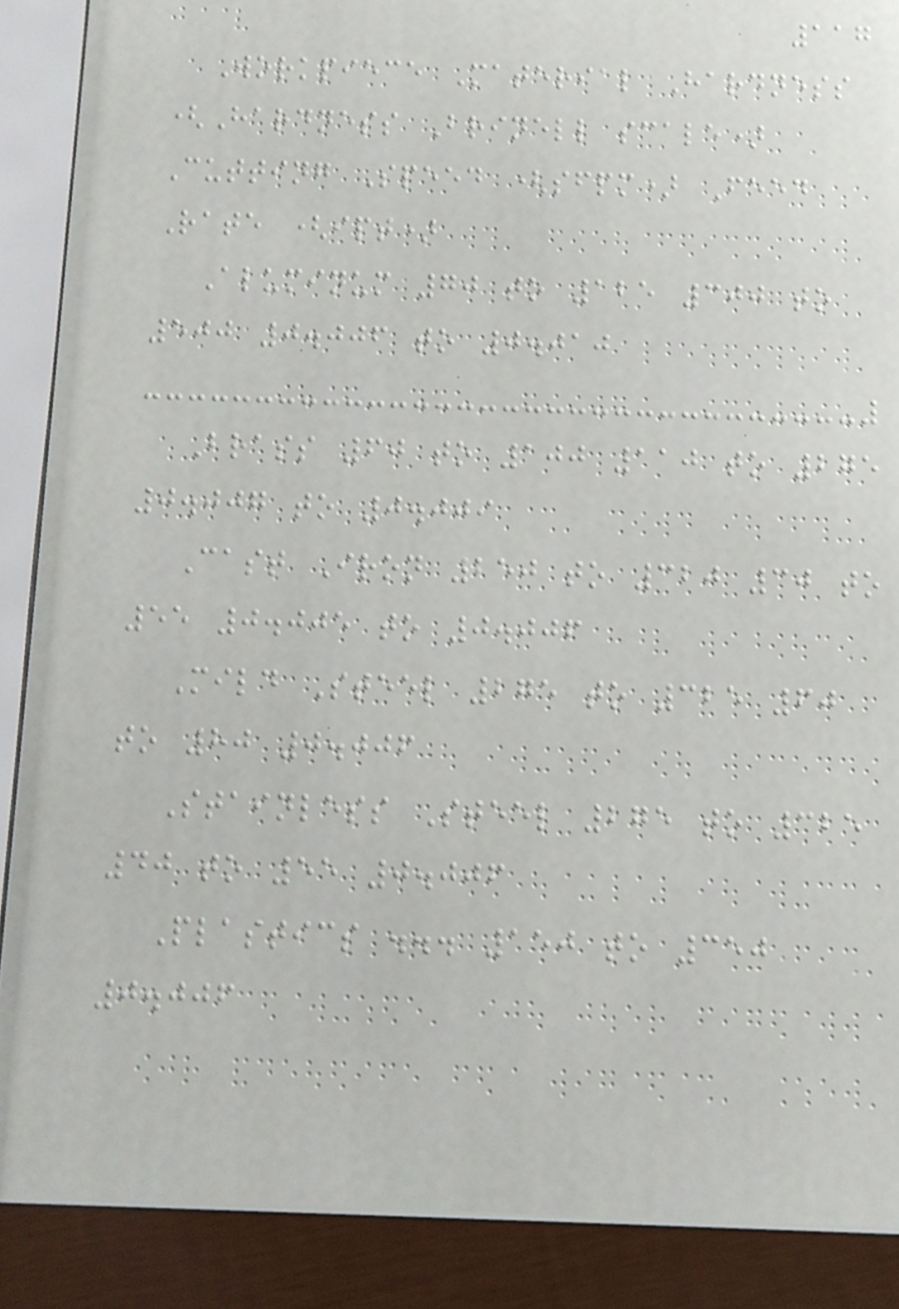117
Workpiece Material Hardness
(Hardness Brinell scale)
Cutting Speed (sfpm) Feed
Rate (ipt)
Aluminum 70 to 125 300 to
500 0.006 to 0.010
Brass 60 to 100 110 to 275
0.007 to 0.009
Cast Iron 250 to 320 30 to
55 0.005 to 0.006
Mild Steel 275 to 325 60
to 80 0.006
Stainless Steel 275 to 325
40 to 55 0.006
Plastics ... 150 to 350
0.006
